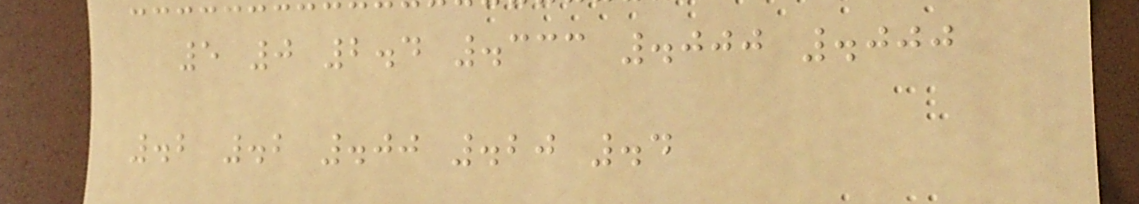5 0 2.4 .333 .000 .000
.2 .2 .00 .20 .4
